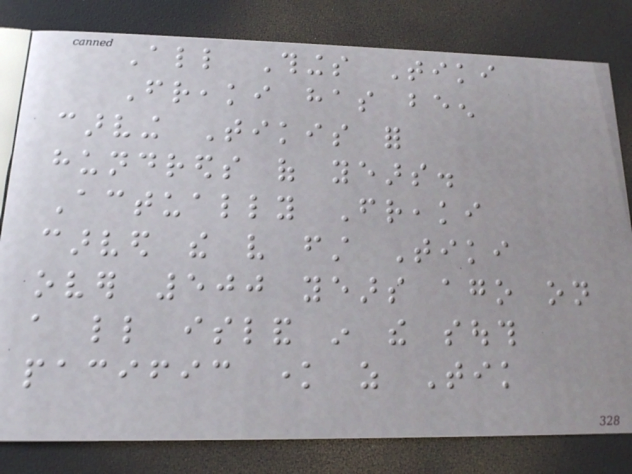All Things Tiki
Freaki has been
carving Tikis for
hundreds of years.
Actually Freaki
carved the very first Tiki
over 500 years ago on
a little island in the south
pacific know as Tik
